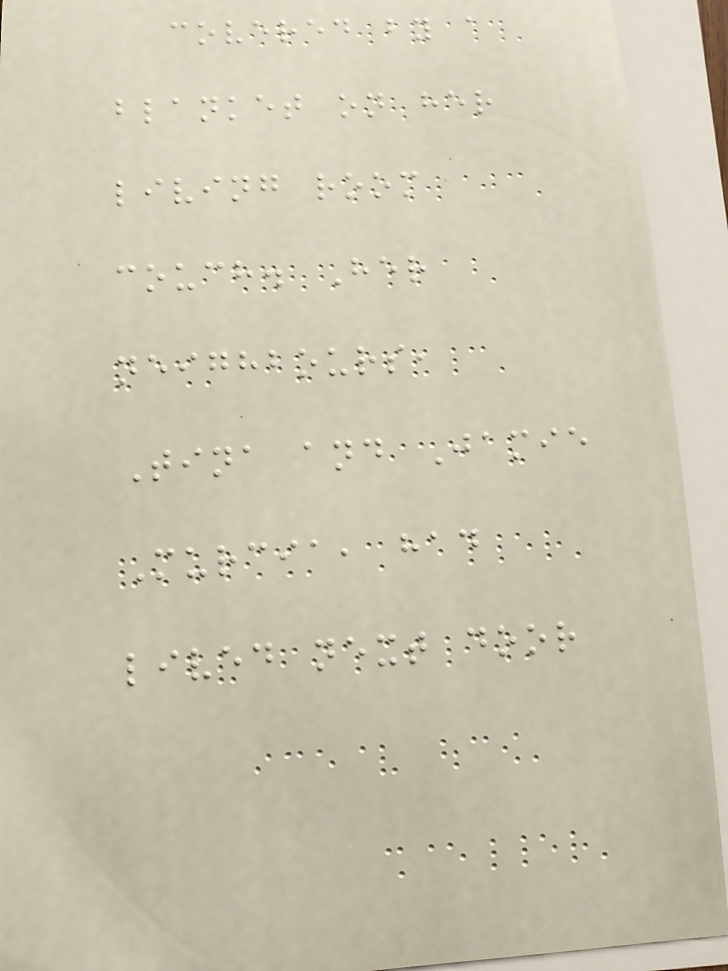covered by a
blanket on her
living room
couch. Her
neighbours,
Tina and Jamie
Murcia, had
lived next door
